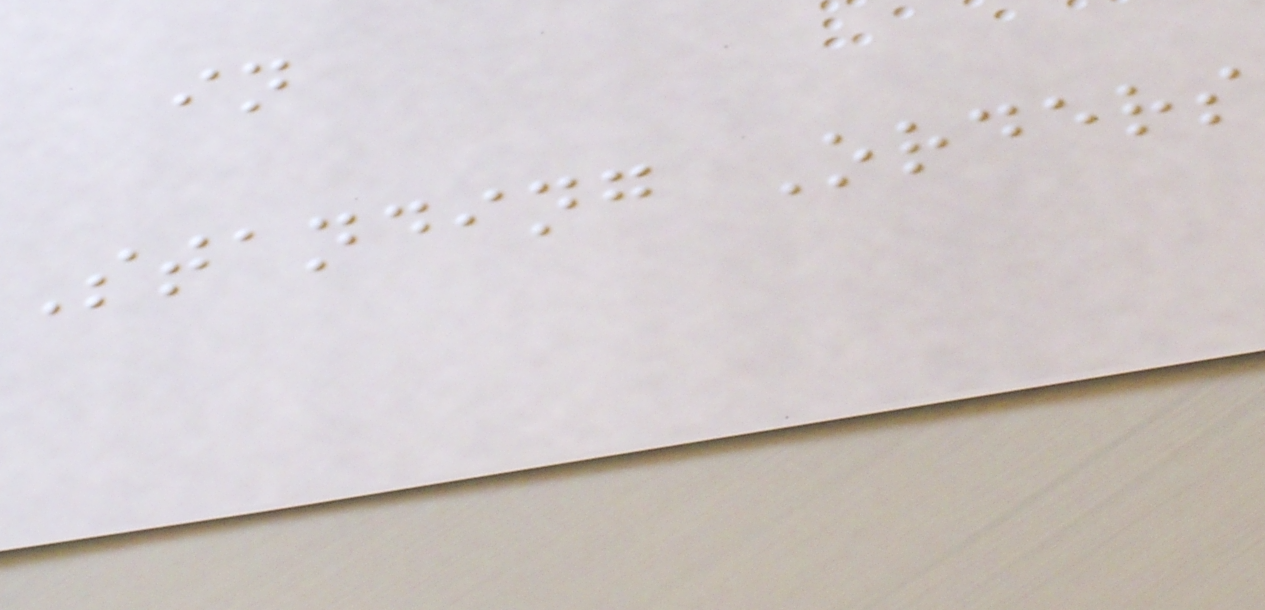in
Standing Orders
